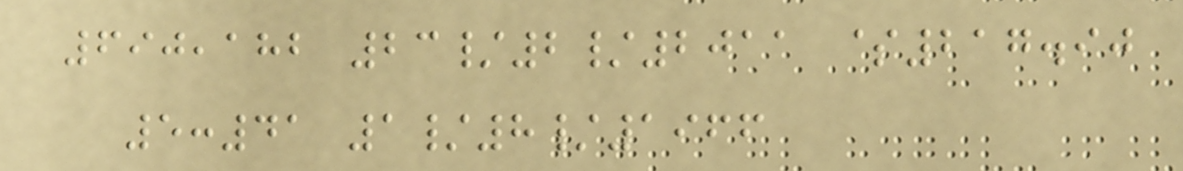690,182 23/2/2011 $217.90
5:41 1/8/1966
